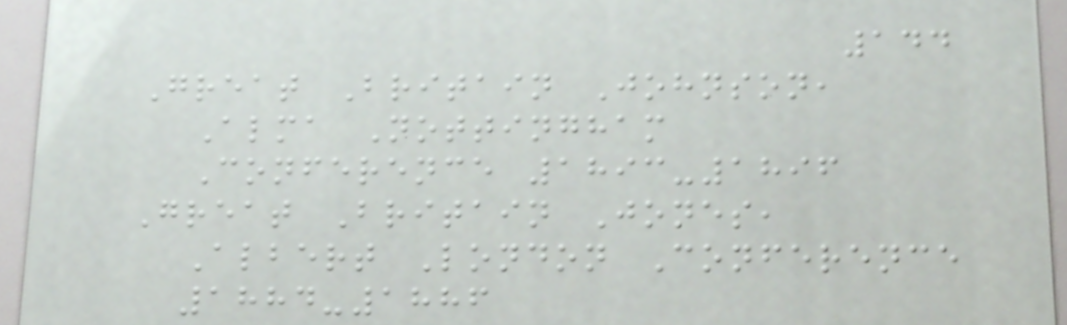144
Great Britain Johnson,
Alma Nottingham
Conference 1893-1896
Great Britain Jones,
Albert London Conference
1884-1886
